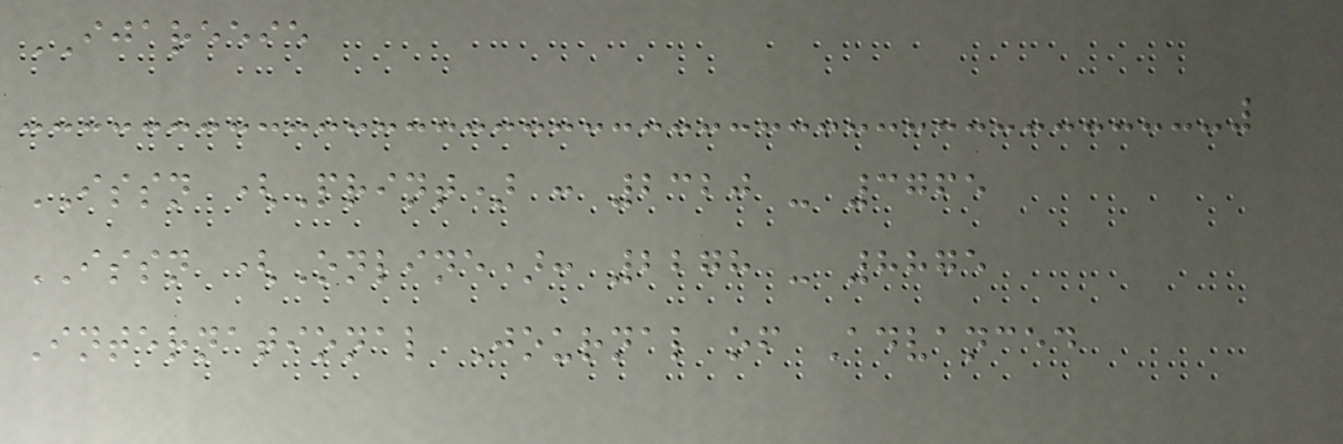IJAREEIE
ISSN (Print) : 2320 - 3765
ISSN (Online): 2278 - 8875
International Journal of Advanced
